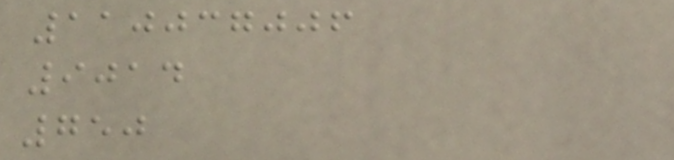110037006
9014
750
